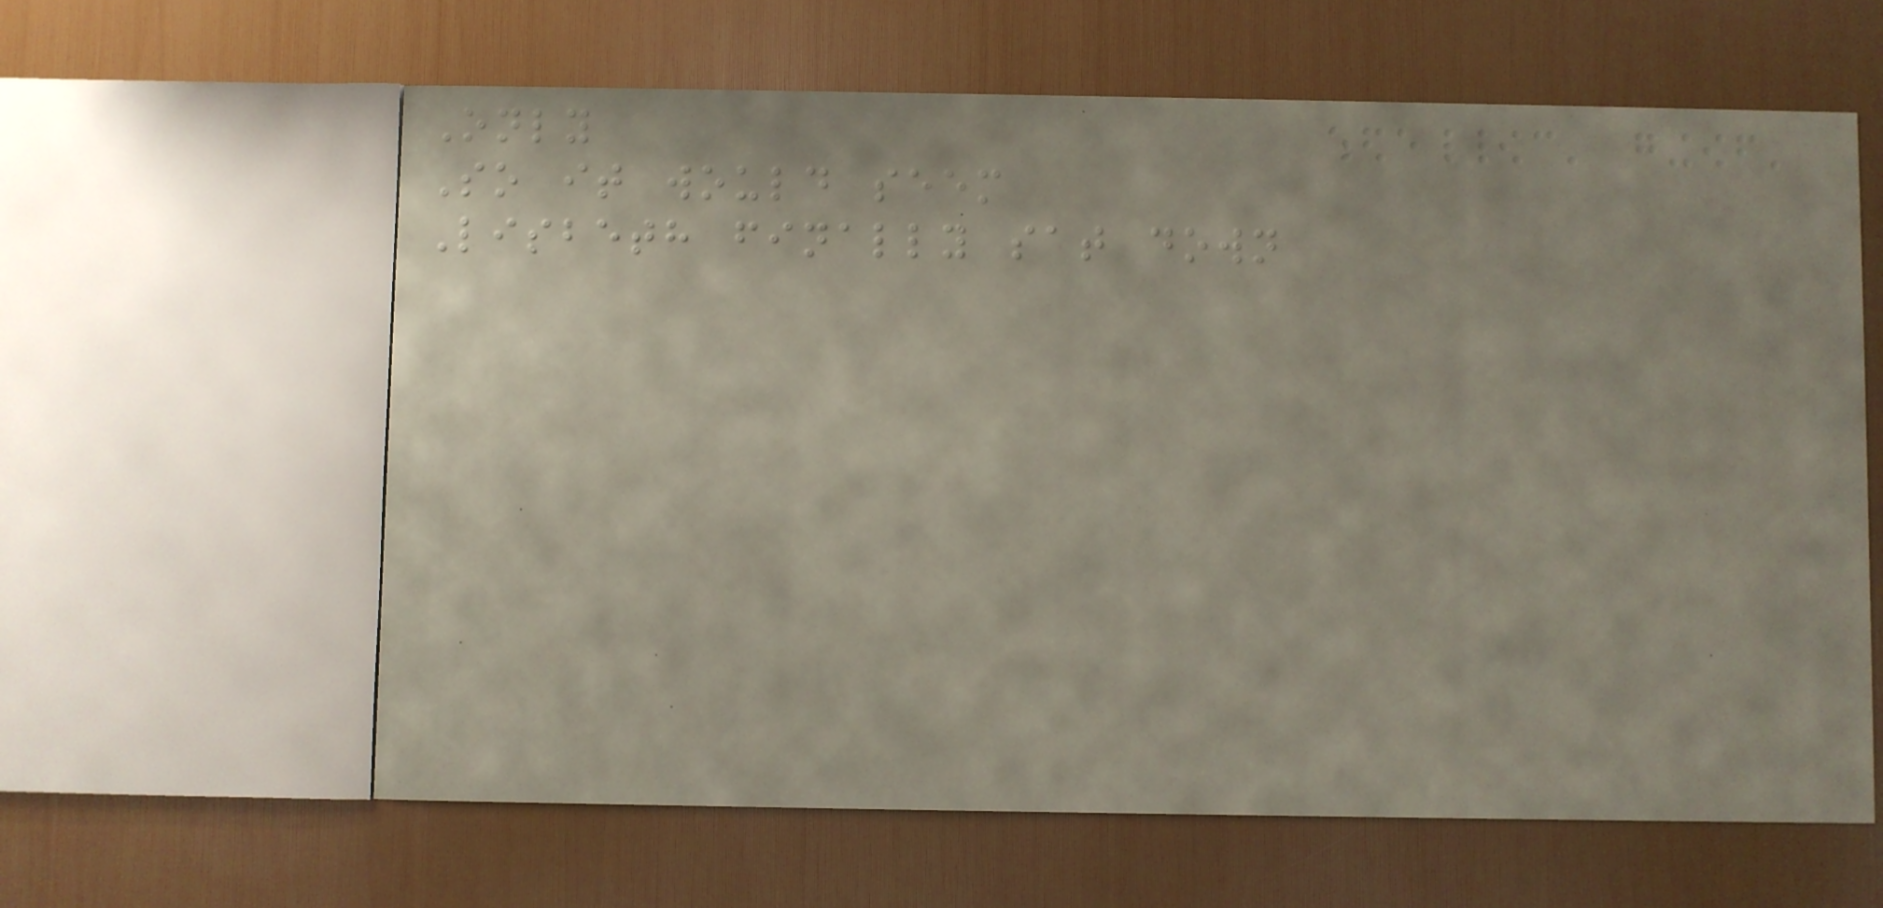Only
So it would seem
Lisbeth finally sat down
